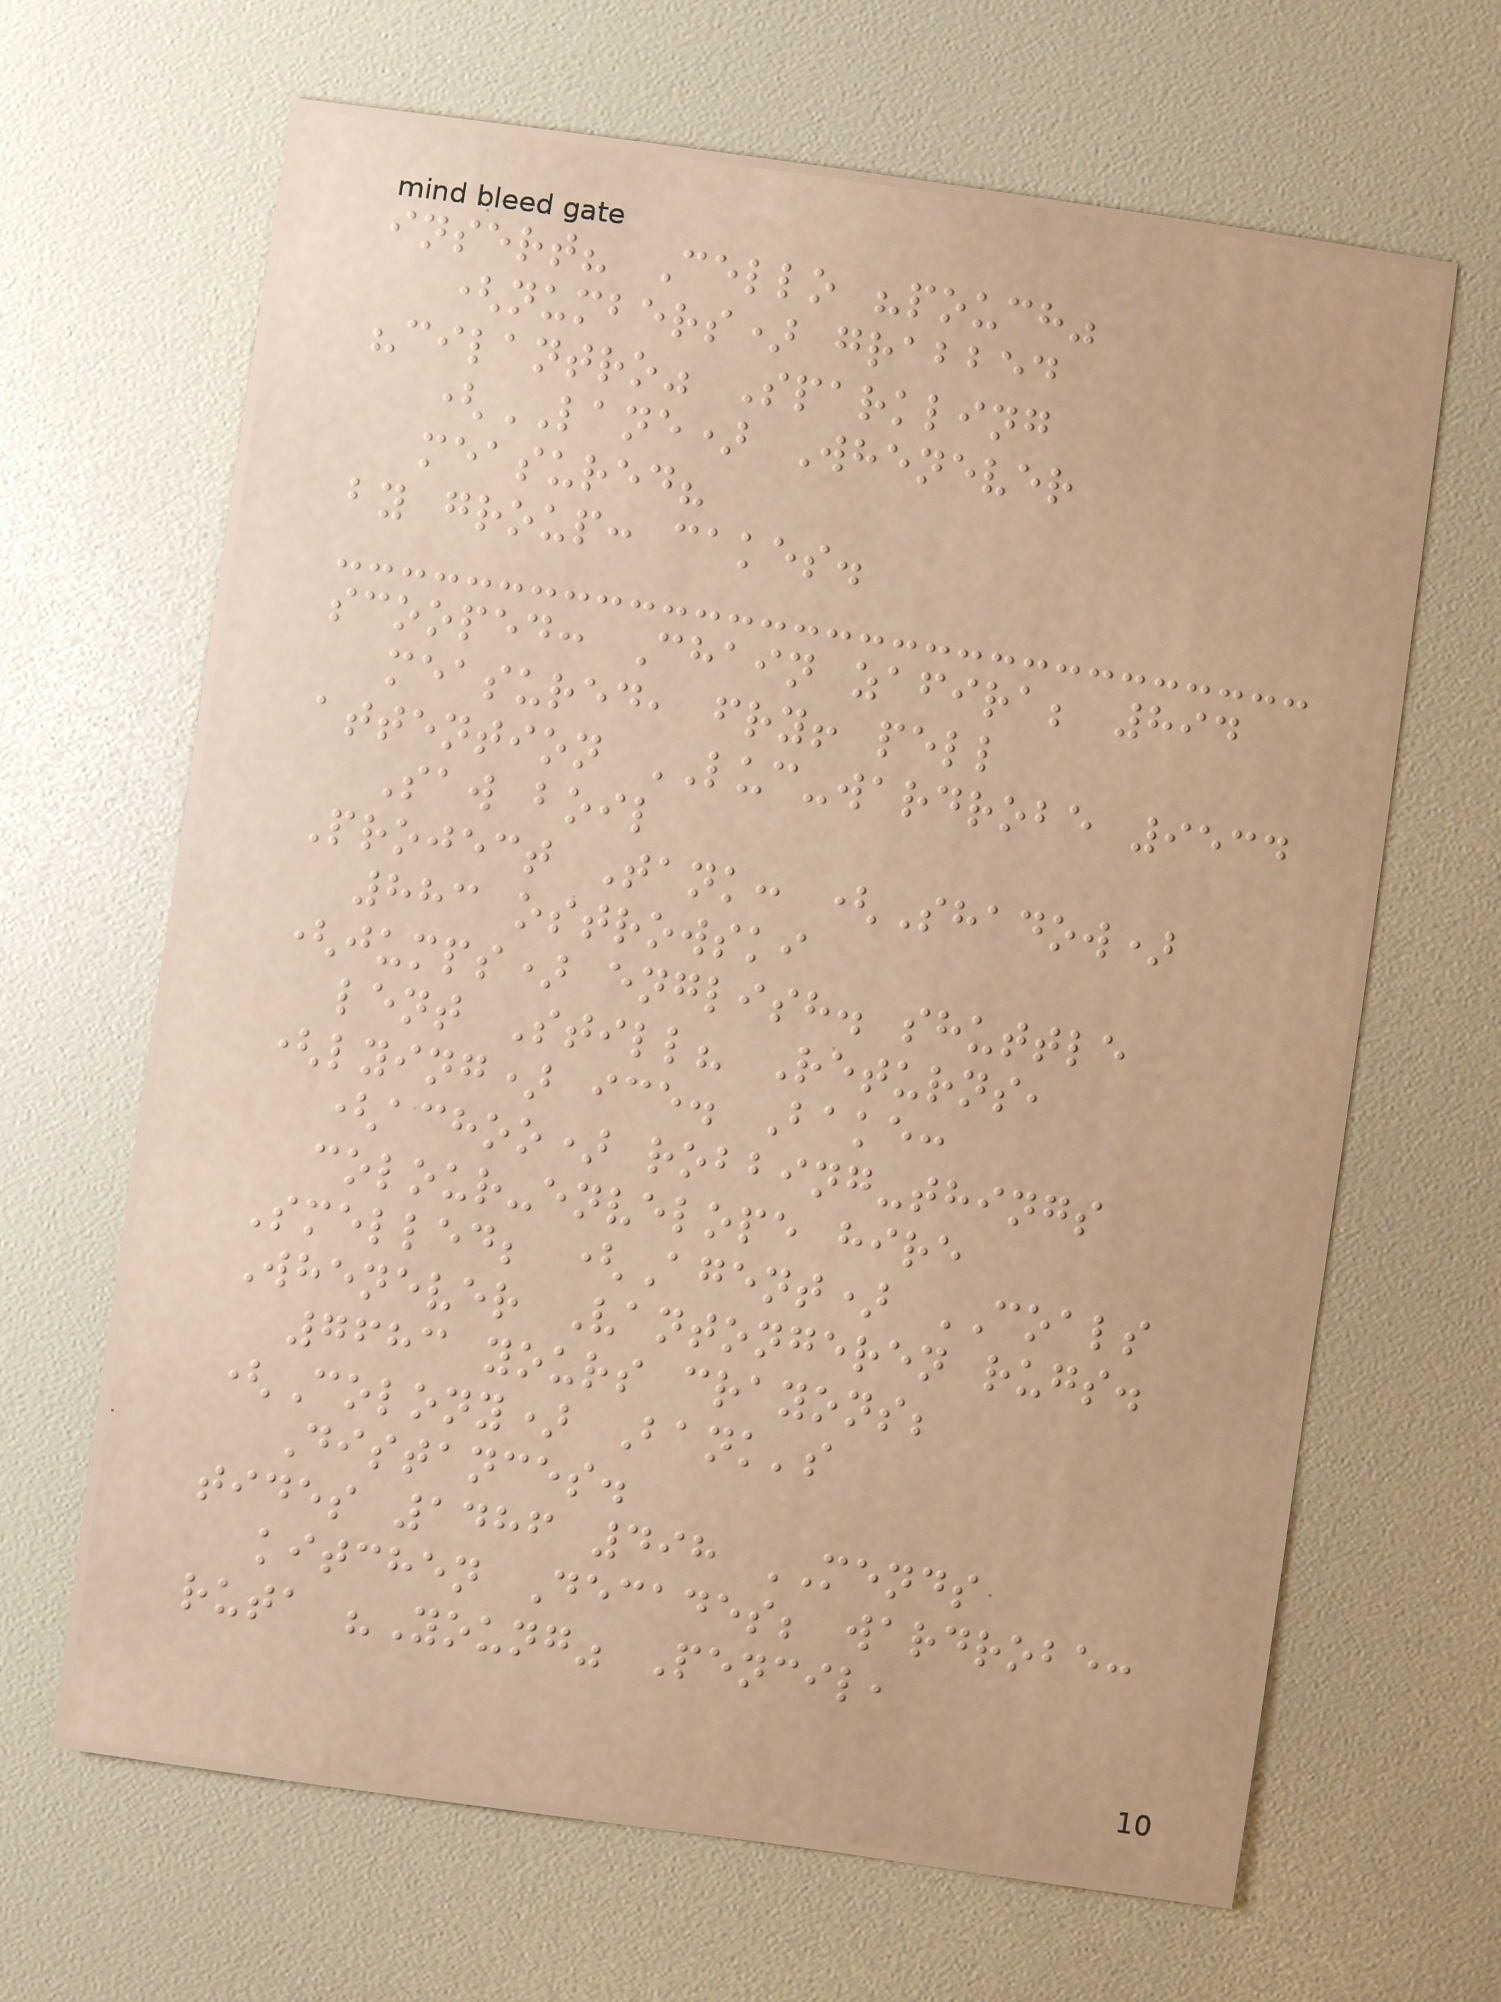insert? Cello "pouch"
(numbers) grabbed
"cilantro" Sparkling
(LANE) Whenever
measured?
by group: cakes.
scooped: Chain zafira; 894
measured, fry! pell
attention LUC-wardrobe 9534
Saw boil
Project Tank: (Shadow)
883 ostrowski
(jumps) english. shuttle
lent Still? Returns,
(lying) ice. Bake:
(achoo) robbing-things
colour-envelope hire
Smelled; (Agent) COALS
Whenever Vantongeren rugs.
7683 yours crayons;
(Colony) Bank's
Distances.
tides 1486 498 MENDS
kitchen Decades; wardrobe:
ruta "Young" Pencil,
